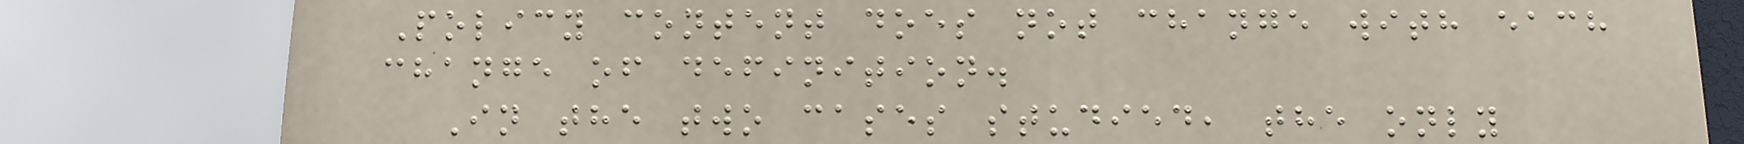Policy content does not change with each
change of definition.
In the two cases studied, the only
